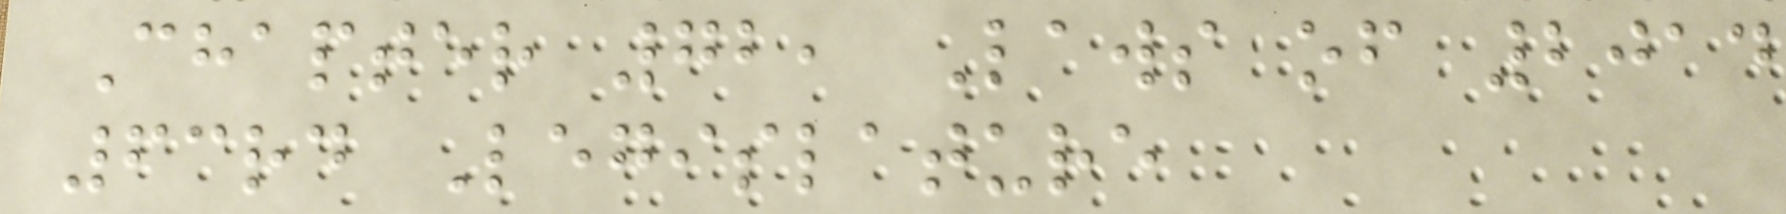Chapter 72, Laws of 2014
63rd Legislature
